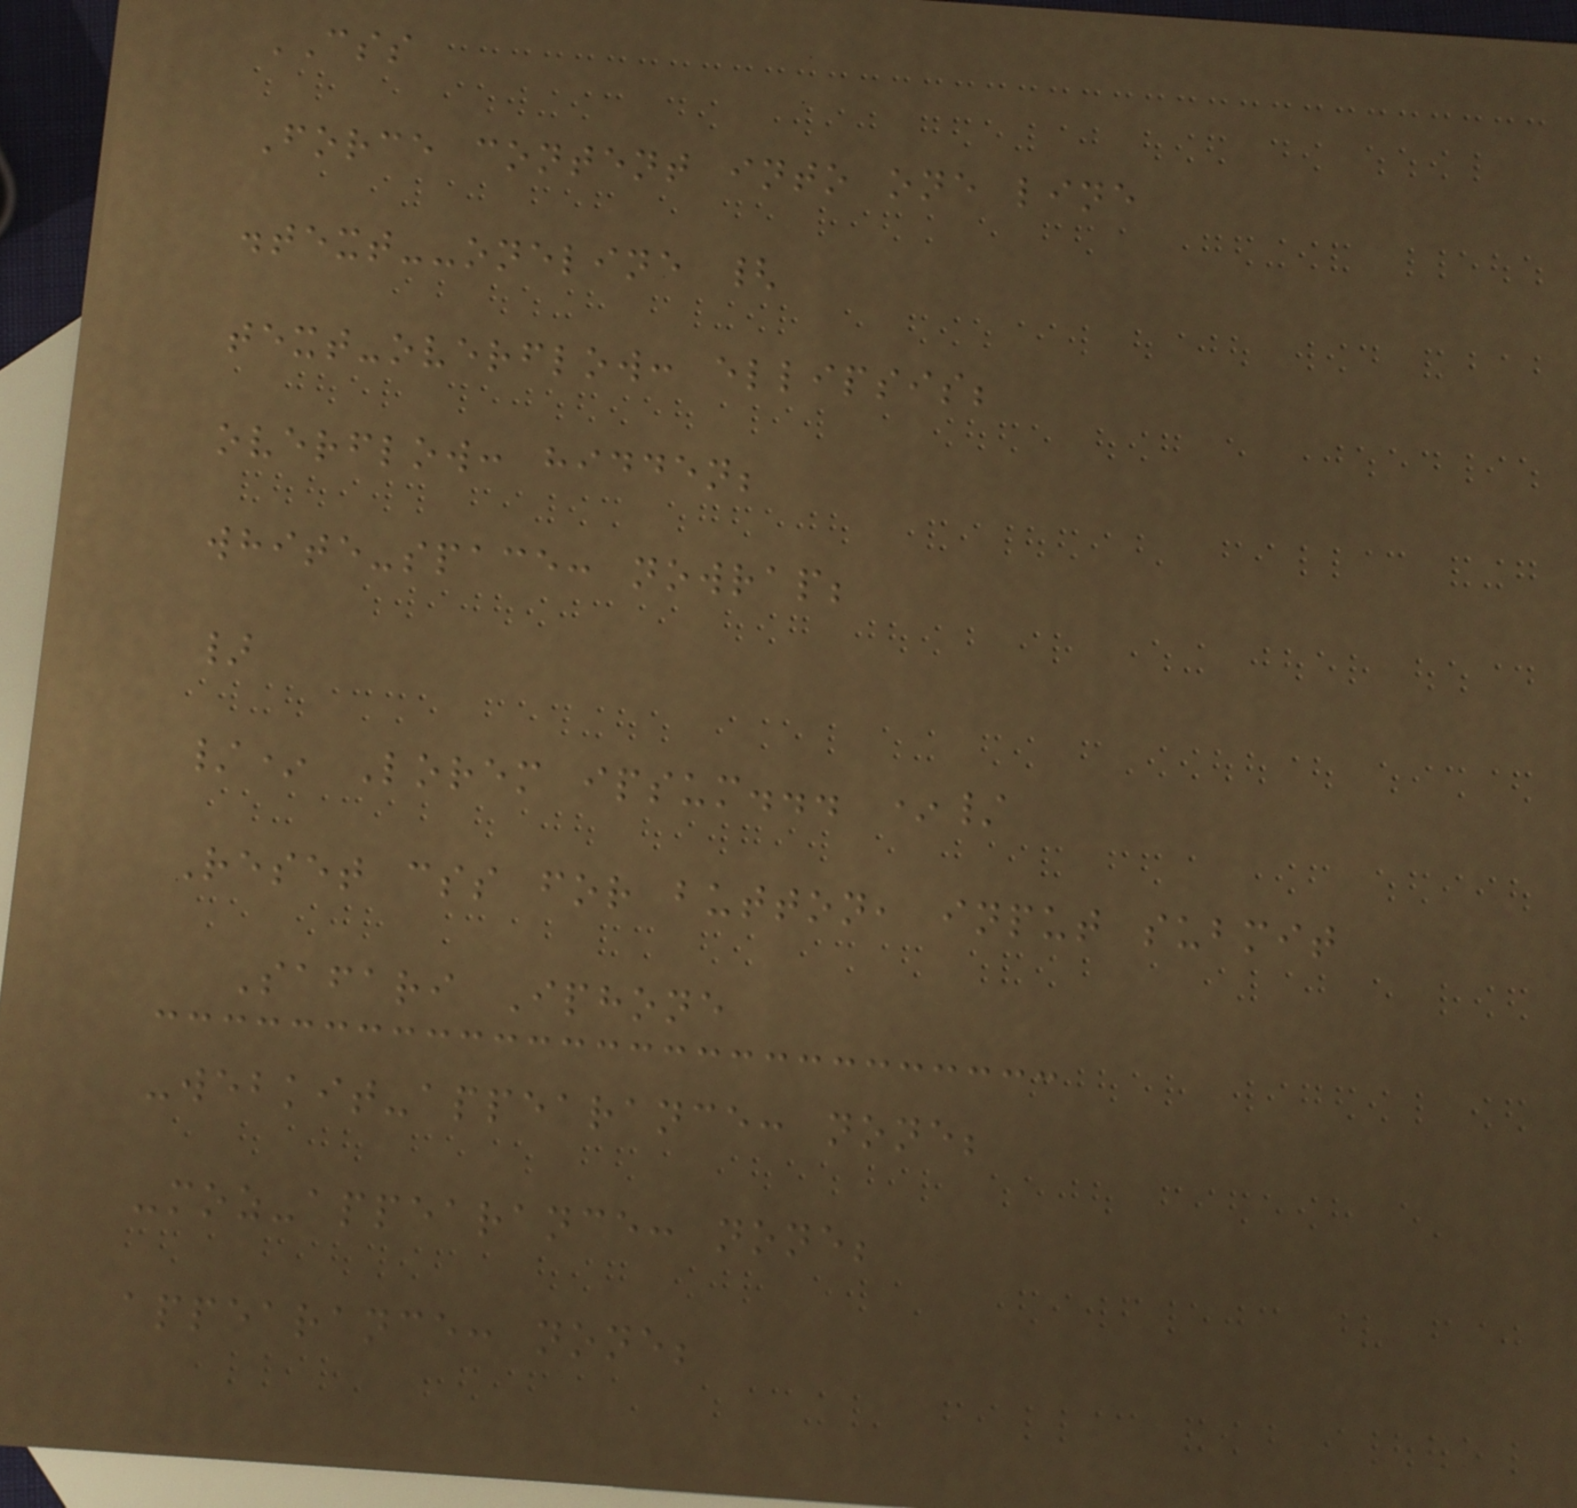CSS
Force content into one line
.text--oneline {
text-overflow: ellipsis;
overflow: hidden;
white-space: nowrap;
}
/* Lorem ipsum... */
Reset css for button, input submit
Safari Iphone
-webkit-appearance: none;
-moz-appearance: none;
appearance: none;
